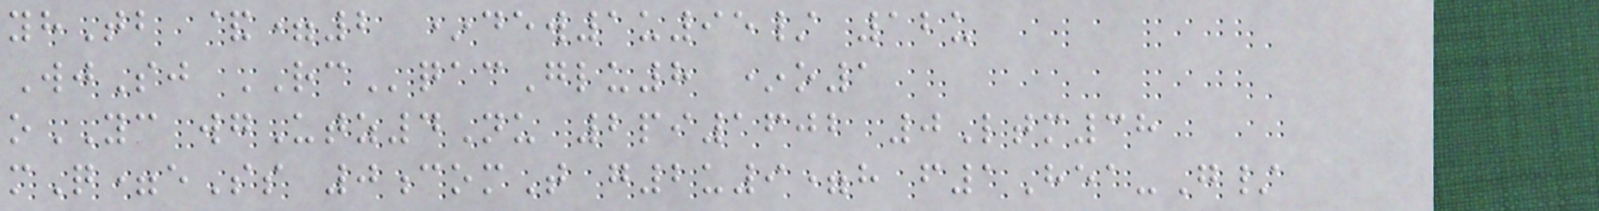yhTb &=2 *dew1u95/ 12u
WjSj RCqacGlu8 *o1
oYC wgUtz4Nu 2pi1602 0Ltm38
mQ=eSs 0comT g2u9=h f1Hea-G/
